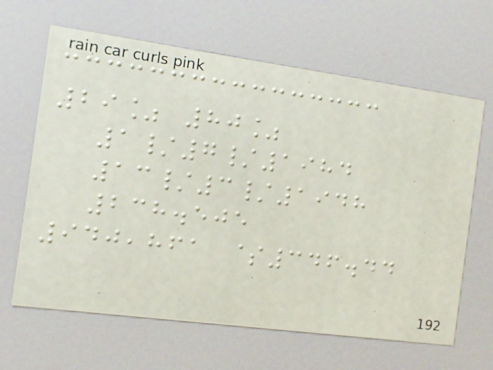29% 80%
1/7/1984
13/3/1948
238.505
940,861 $346.44
